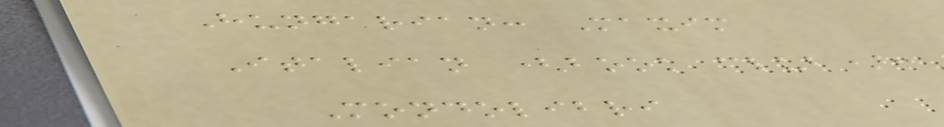Hungarian: Maxim
Italian (book club):
Mondolibri
